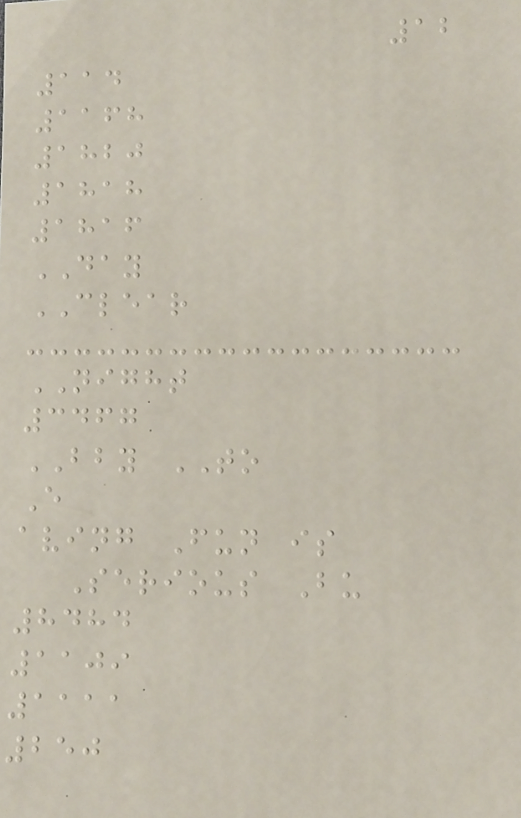12
114
1168
1820
1818
1816
DAY
CLEAR
NIGHT
3467
BBY TO
E
aving Fun is
Serious Bu
8484
1109
1111
250
